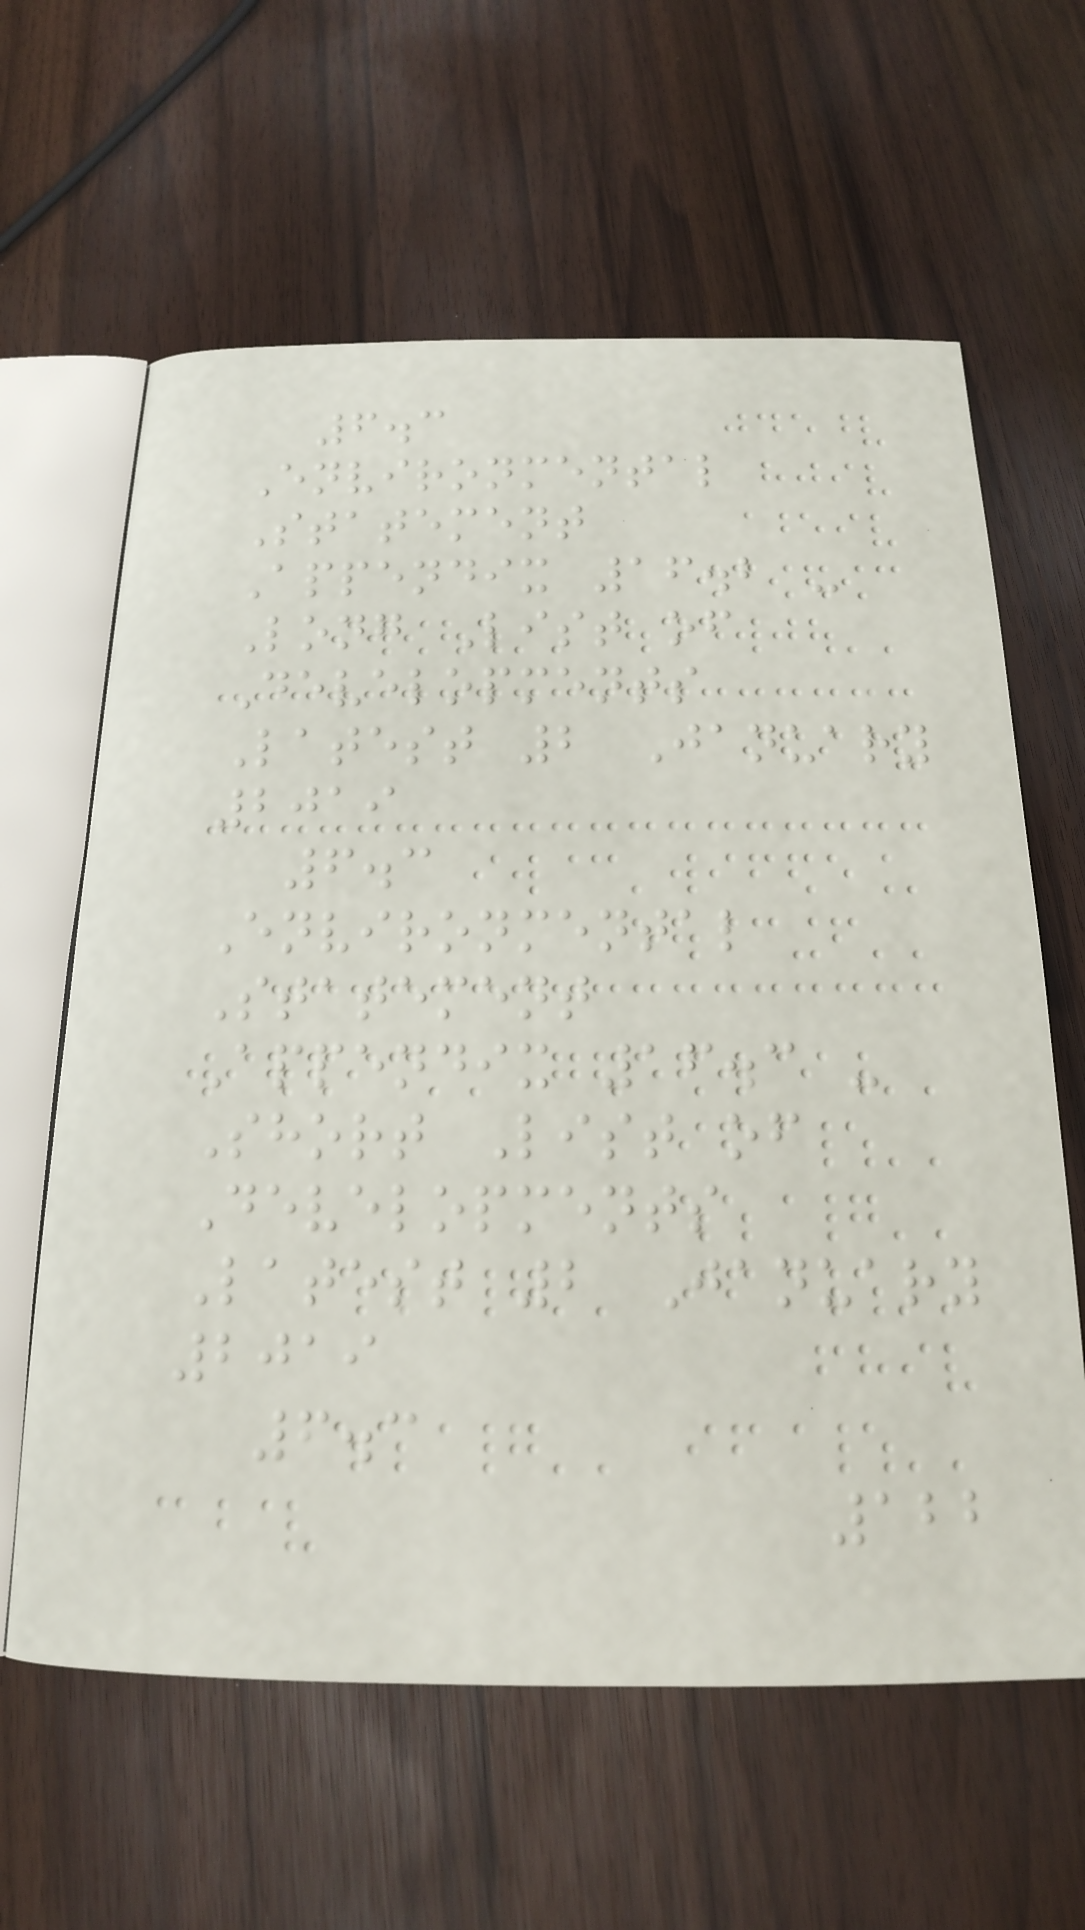6.3
Environmental
Statement
Appendix 16.2 -
Long List of
Developments
Latest 2 January
2019
6.3
Environmental
Statement
Appendix 16.3 -
Short List of
Developments
Latest 2 January
2019
6.3
122
